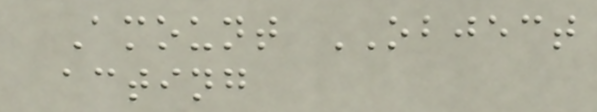Amount OBJECT
acting
